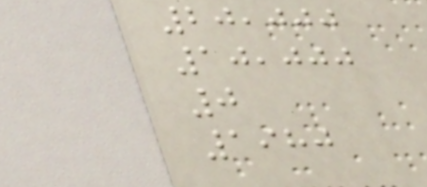20,000
10,000
0
1980
